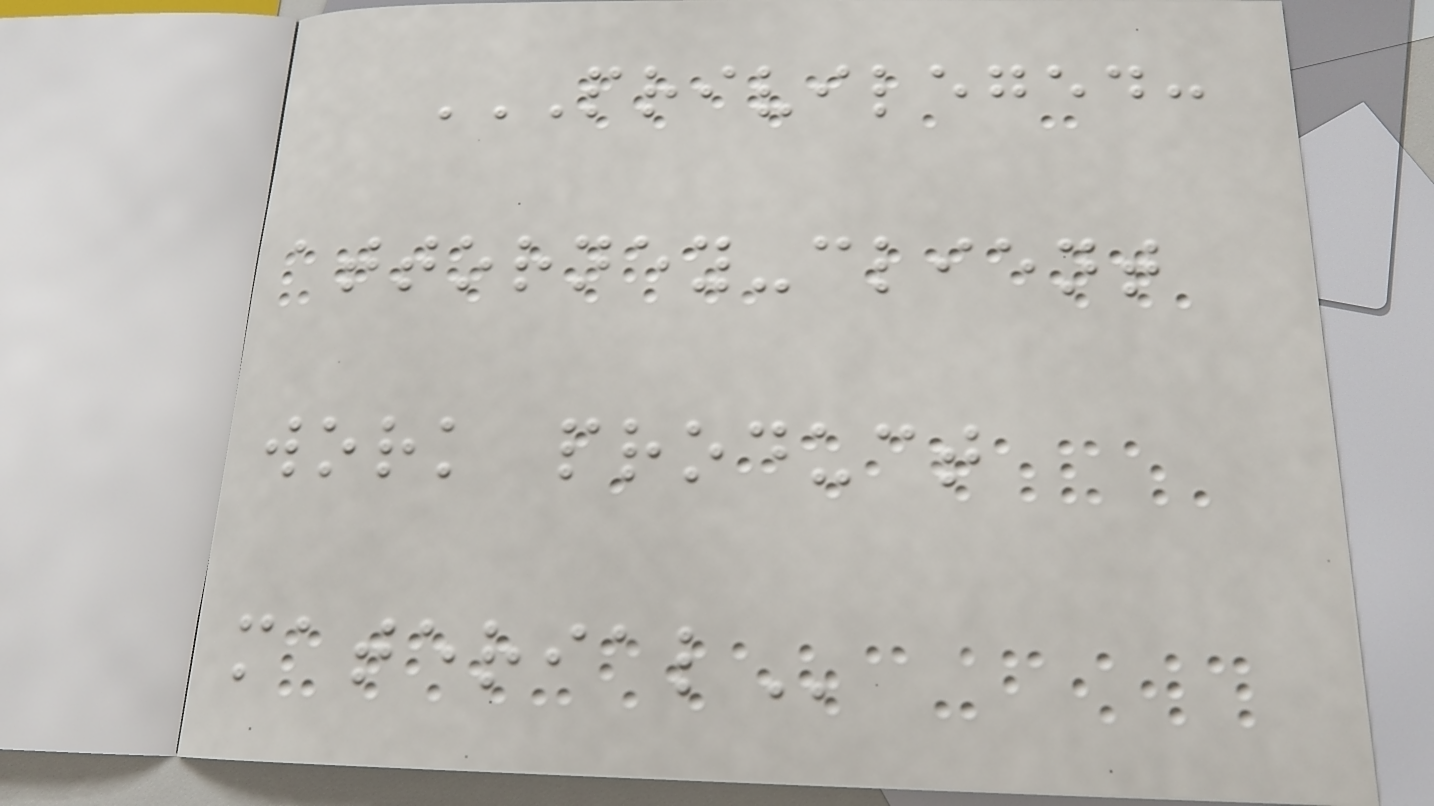PRIVILEGED:
ATTORNEY-CLIENT
WORK PRODUCT
MATERIAL
